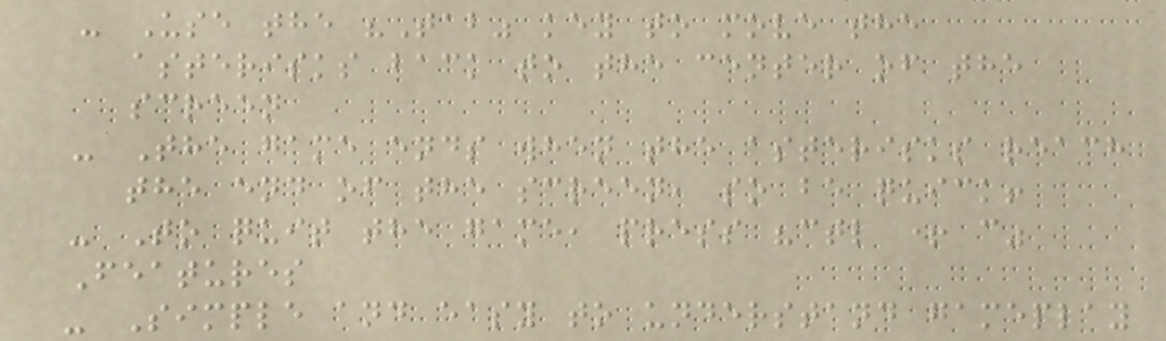- Use the "Tab" key to move the
asterisks back to the center of the
screen
- The game ends when the asterisks reach
the end of the screen, so be quick!
- To quit the game, press "ctl + c"
Features
- Simple and easy to understand gameplay
